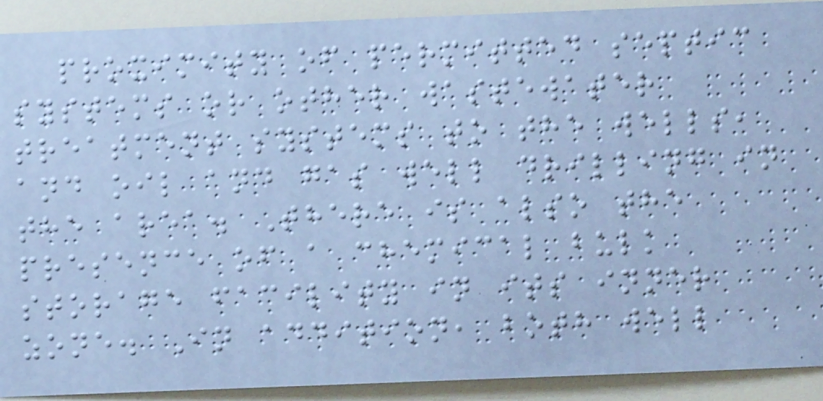proximity of permitted septic
systems or other wastewater
treatment systems to the wells,
and oil and gas well drilling in
the area. There is also the
presence of a chemical bulk
storage facility in its inner
zone. In addition, both well
